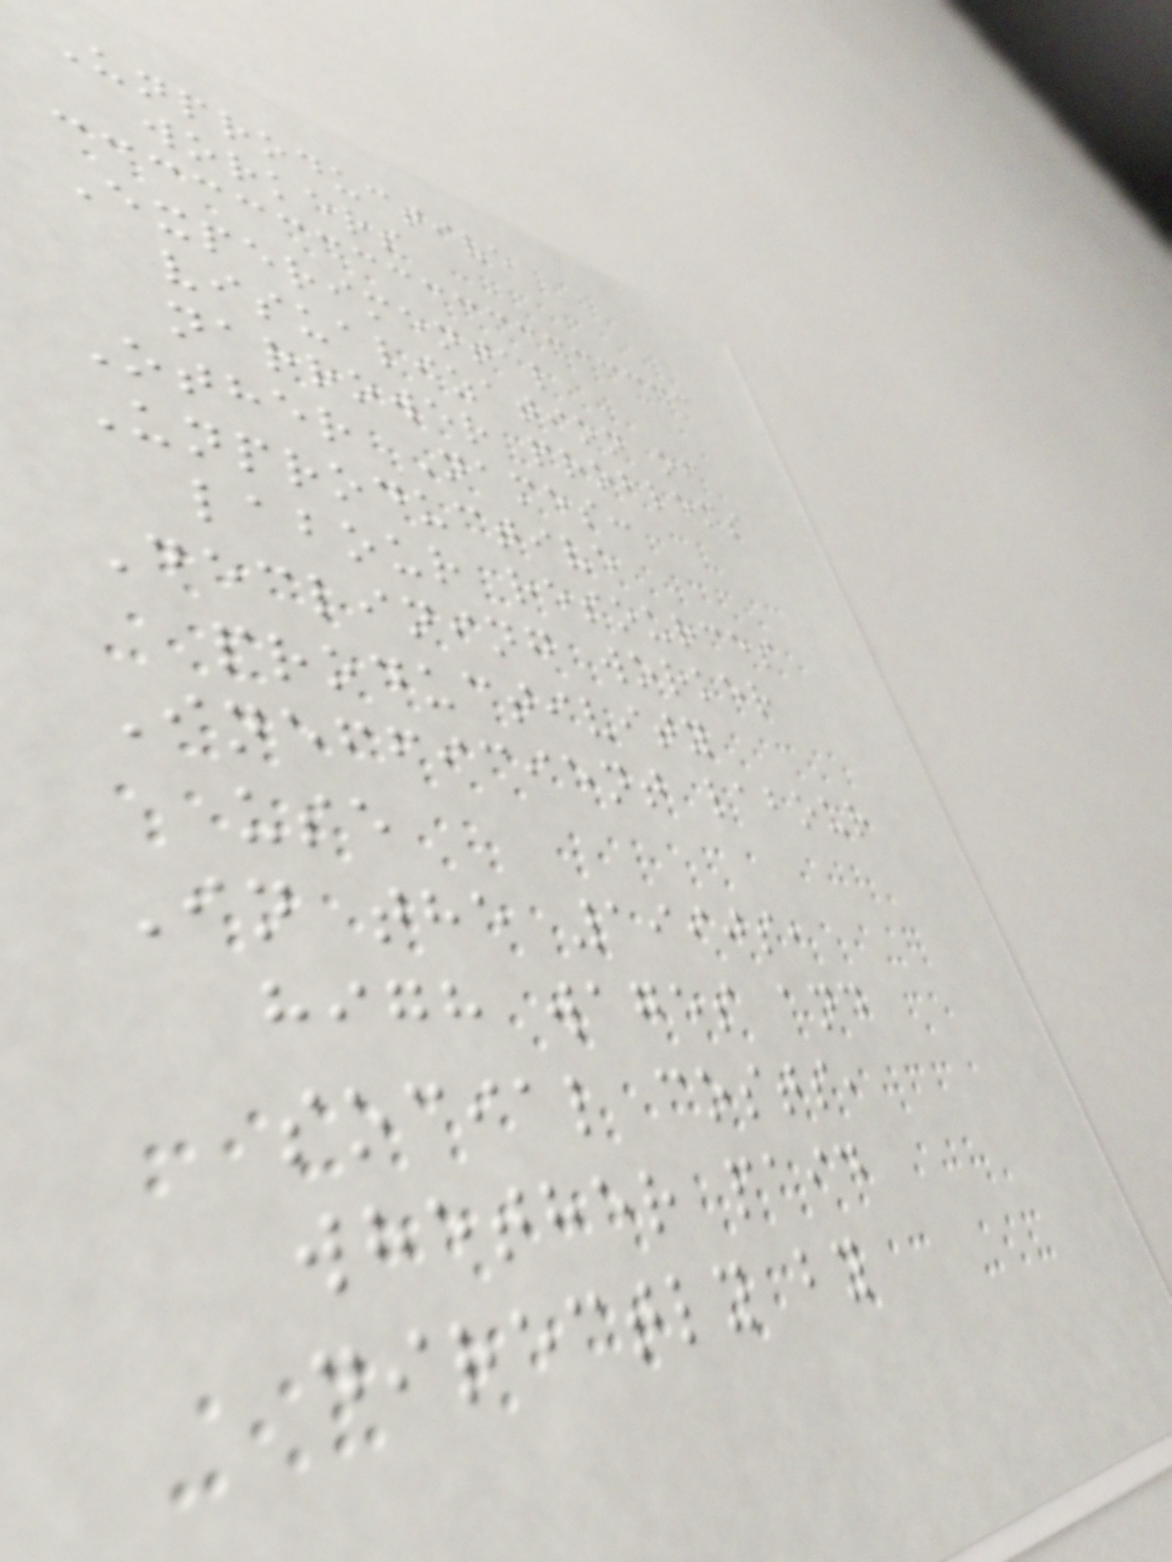Unproductive
workers
Experimental
visualization of
narrower problems
Other Names:
Unproductive
labour resources
Declining worker
productivity
Inefficient labour
use
In the 1990s,
high wages and
social costs,
whether paid
directly by
